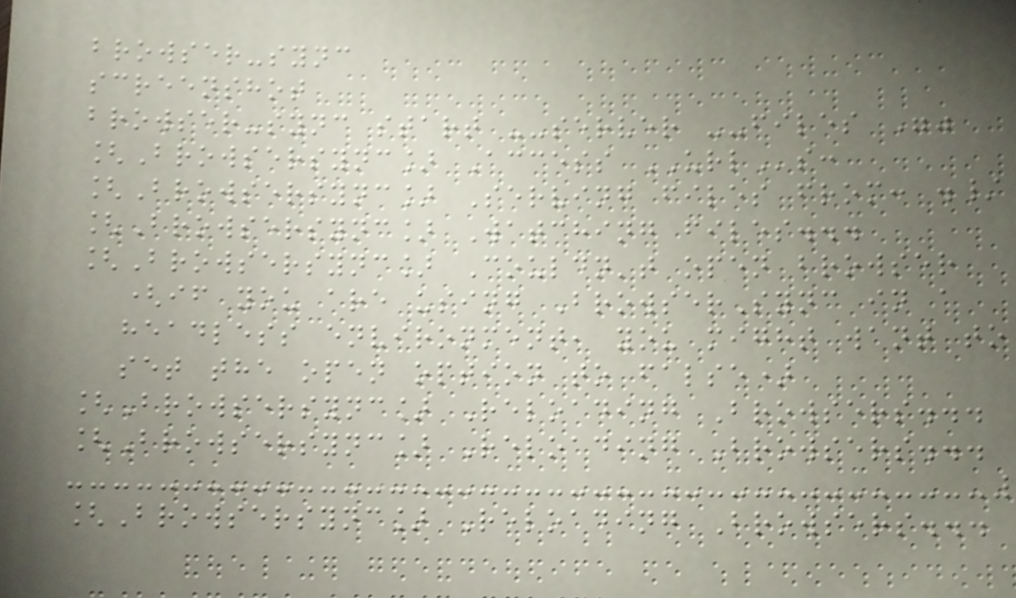browser-sync
screenshot
browser-sync start --server --files ""
[Browsersync] Access URLs:
[Browsersync] Serving files from: ./
[Browsersync] Watching files...
[Browsersync] Couldn't open browser
(if you are using BrowserSync in a
headless environment, you might want to
set the open option to false)
[Browsersync] Reloading Browsers...
[Browsersync] Reloading Browsers...
[Browsersync] Reloading Browsers...
